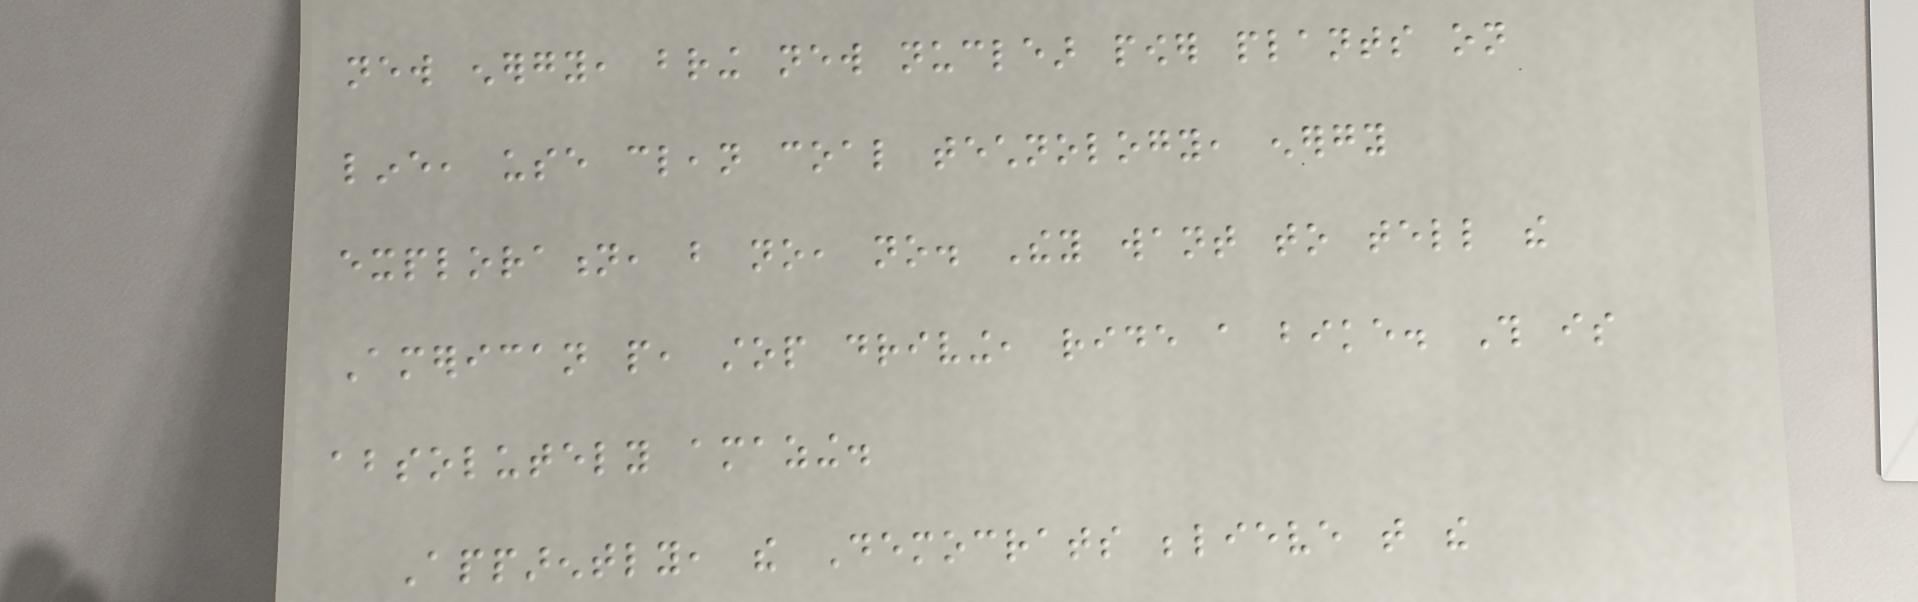new energy, bring new nuclear power plants on
line, use clean coal technology, energy
exploration, but no, no. They want to tell the
American people, stop driving, ride a bike. This is
absolutely amazing.
Apparently, the Democrats believe that the
